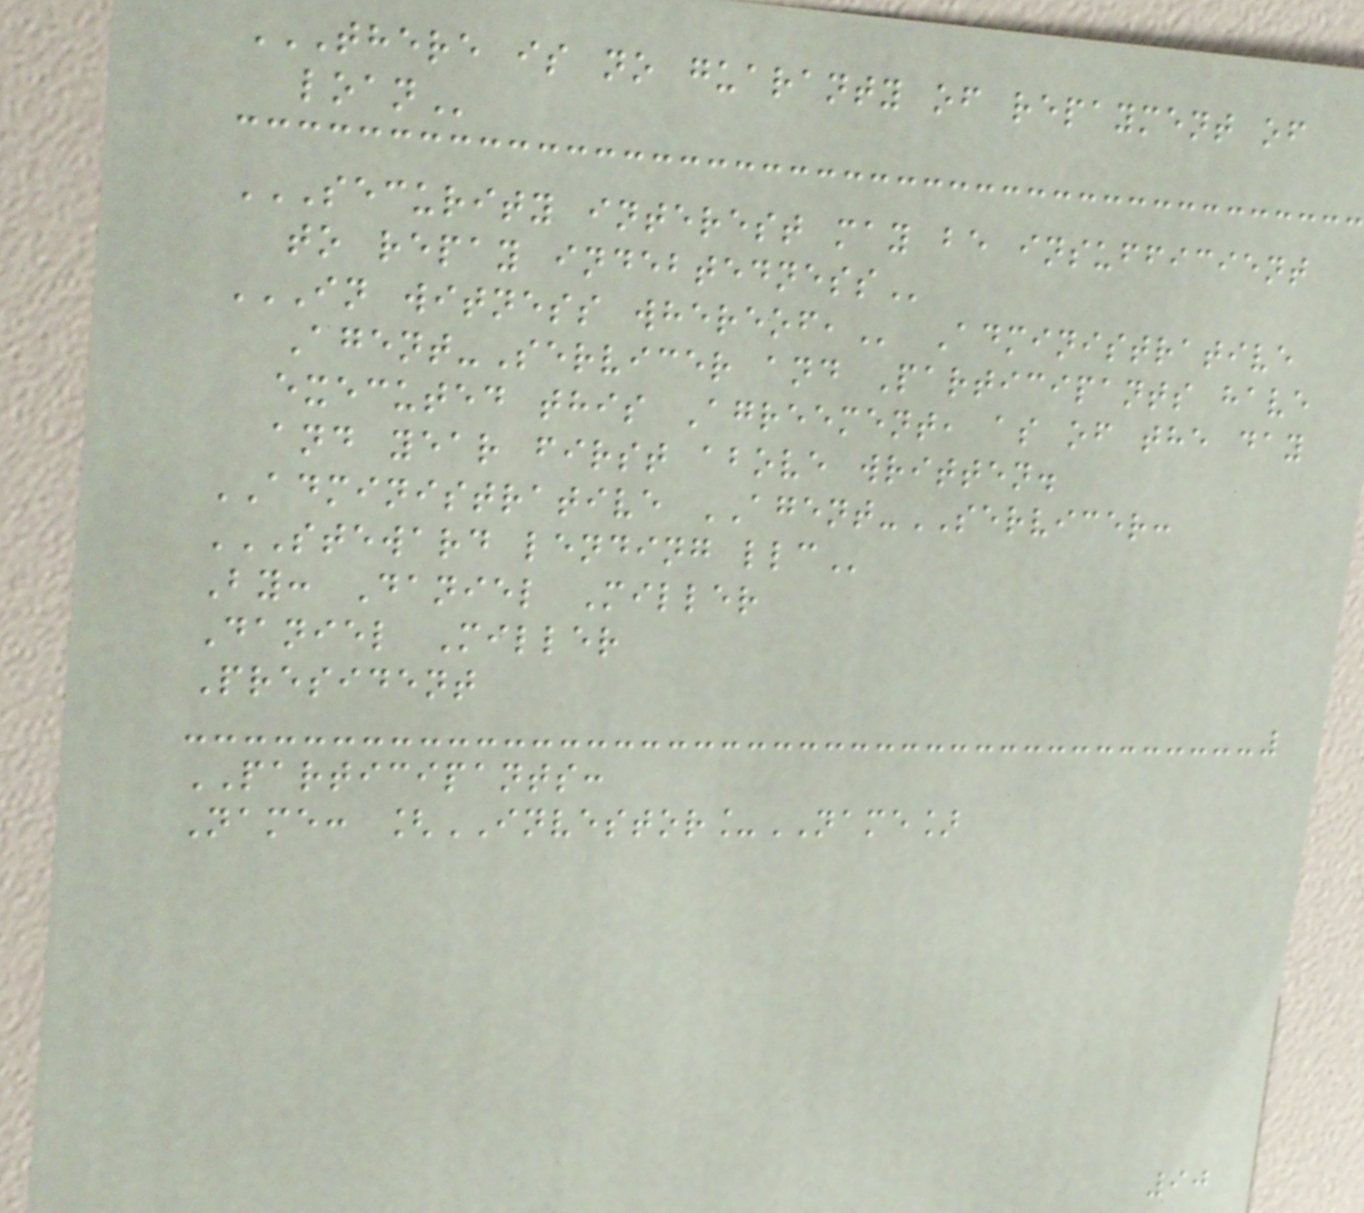THERE IS NO GUARANTY OF REPAYMENT OF
LOAN
SECURITY INTEREST MAY BE INSUFFICIENT
TO REPAY INDEBTEDNESS
IN WITNESS WHEREOF, Administrative
Agent-Servicer and Participants have
executed this Agreement, as of the day
and year first above written.
ADMINISTRATIVE AGENT-SERVICER:
STEWARD LENDING LLC
By: Daniel Miller
Daniel Miller
President
PARTICIPANTS:
Name: [INVESTOR_NAME]
90
